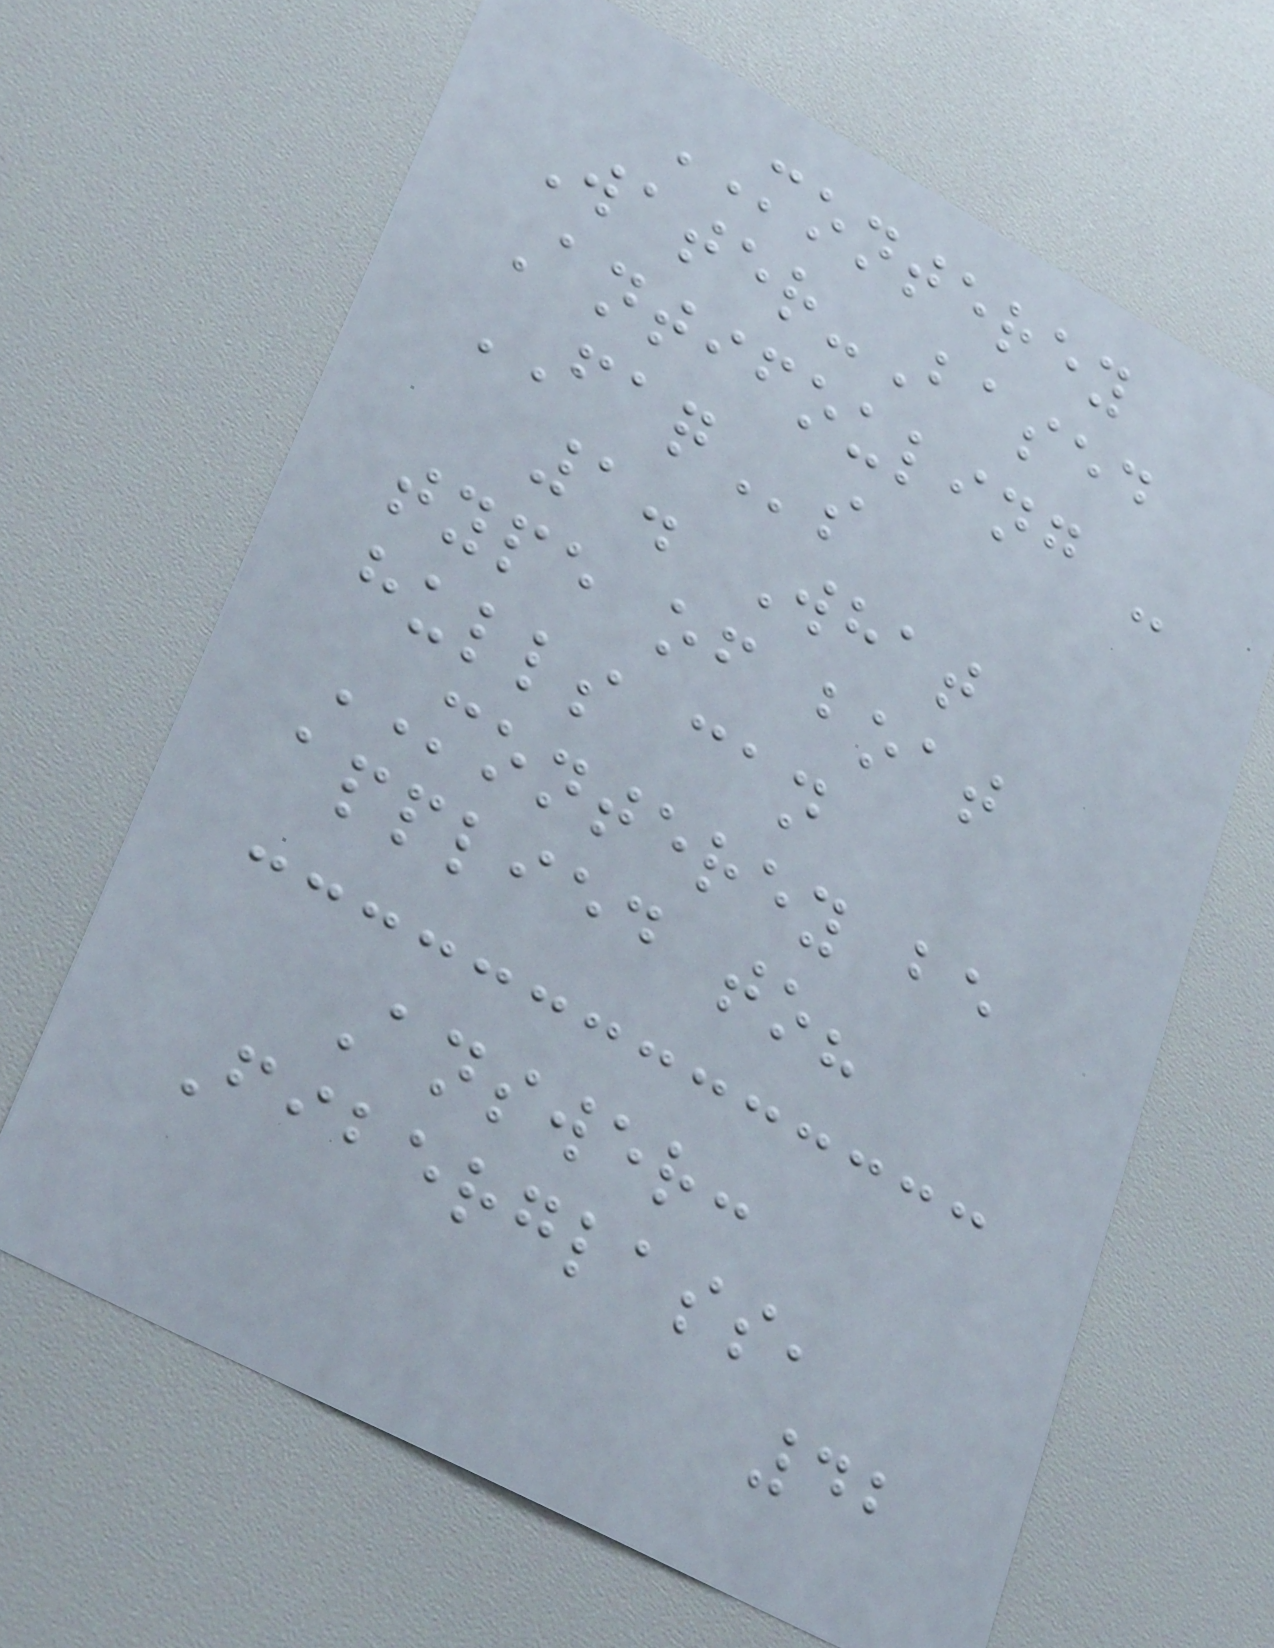MONTEREY
Water-Based
Antifouling -
FAQs
1. What
type of boat
hulls can
MONTEREY be
applied to?
Answer:
Fiberglass,
42
